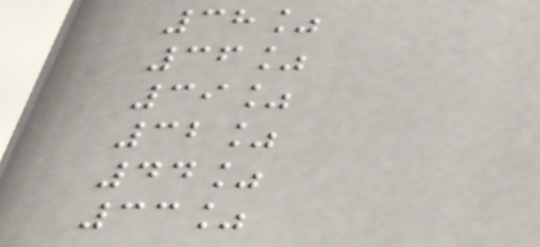38%
36%
39%
32%
44%
33%
